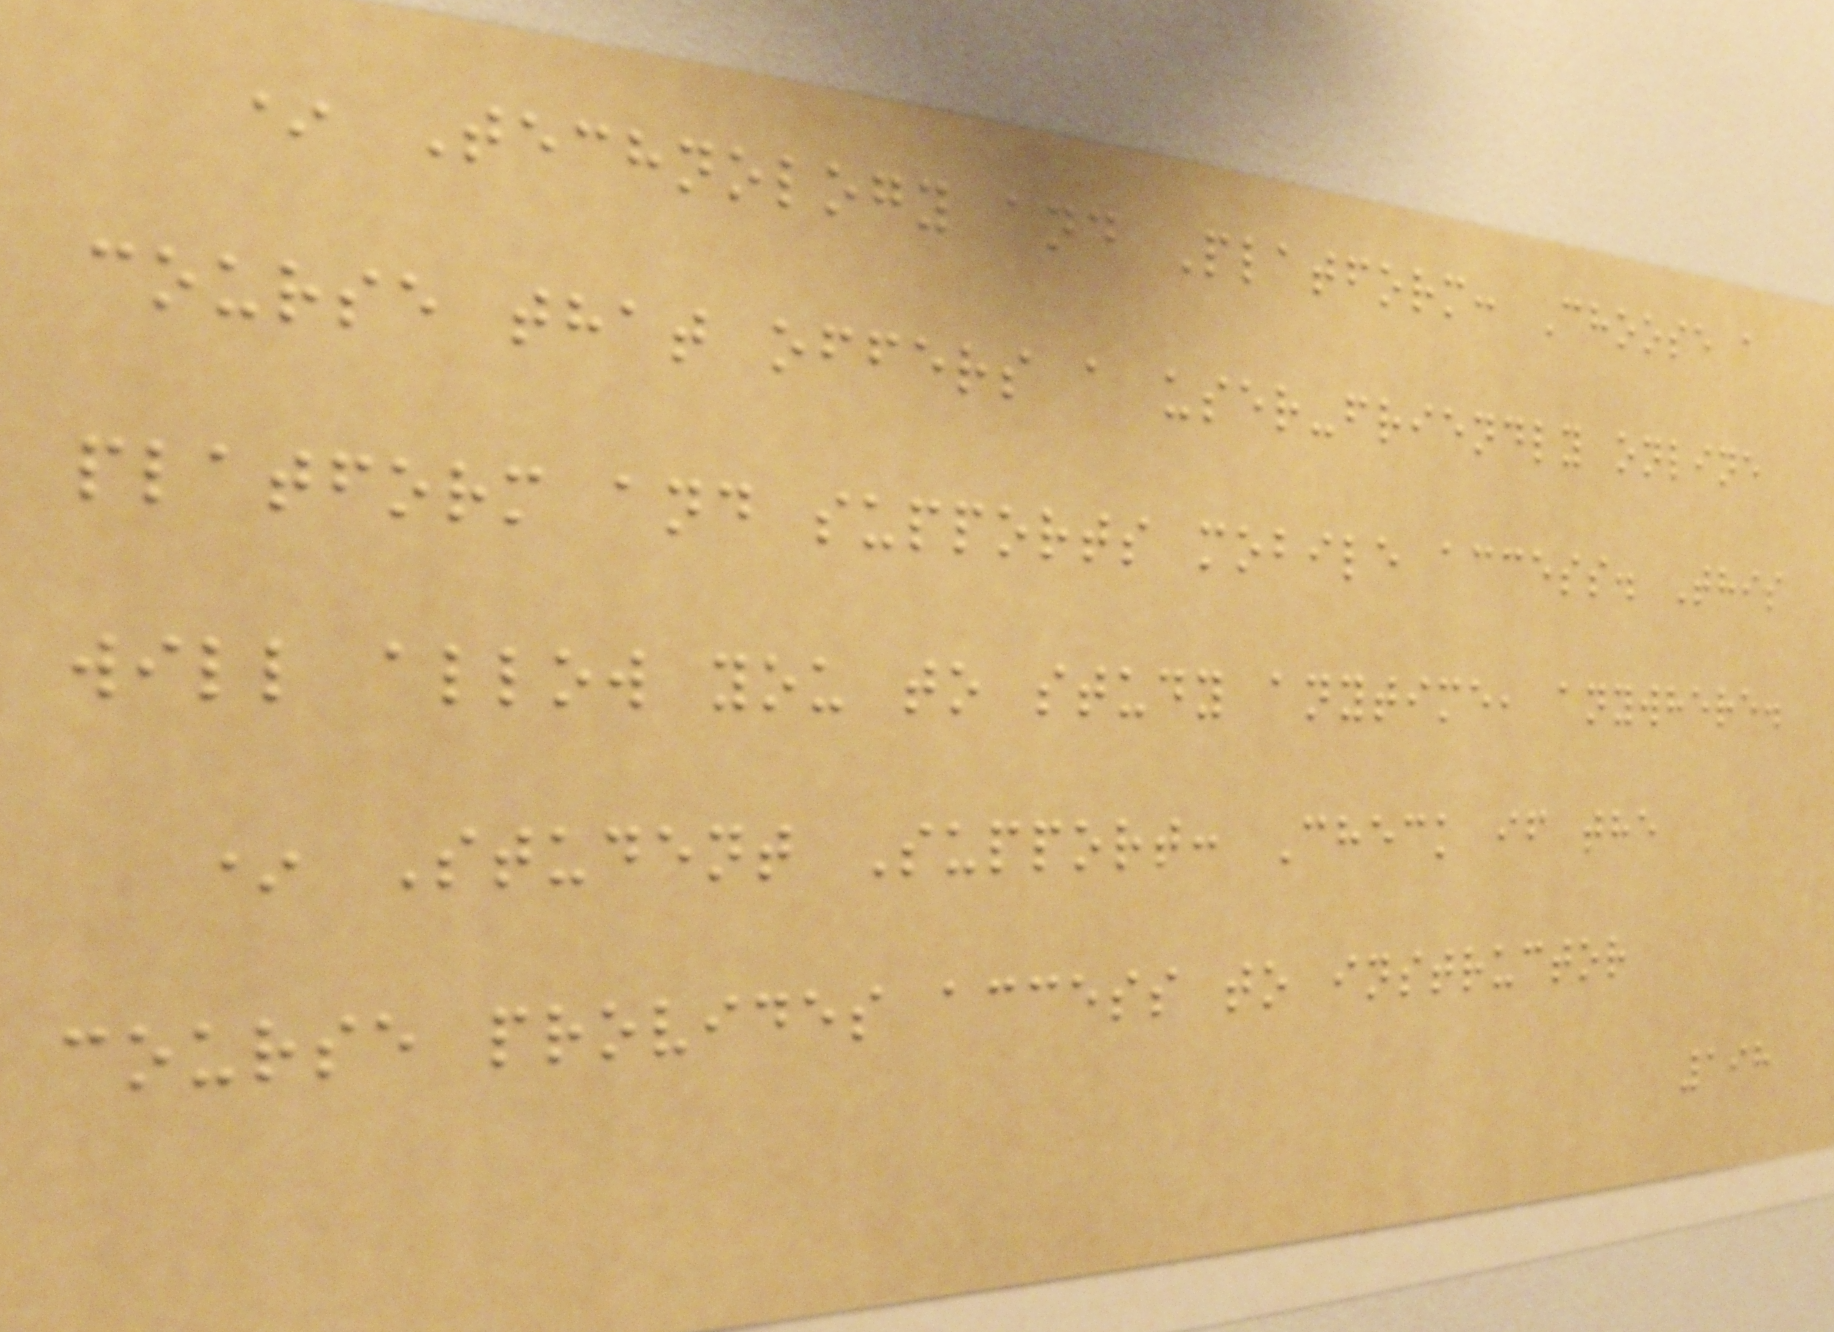* Technology and Platform: Choose a
course that offers a user-friendly online
platform and supports mobile access. This
will allow you to study anytime, anywhere.
* Student Support: Check if the
course provides access to instructor
198
